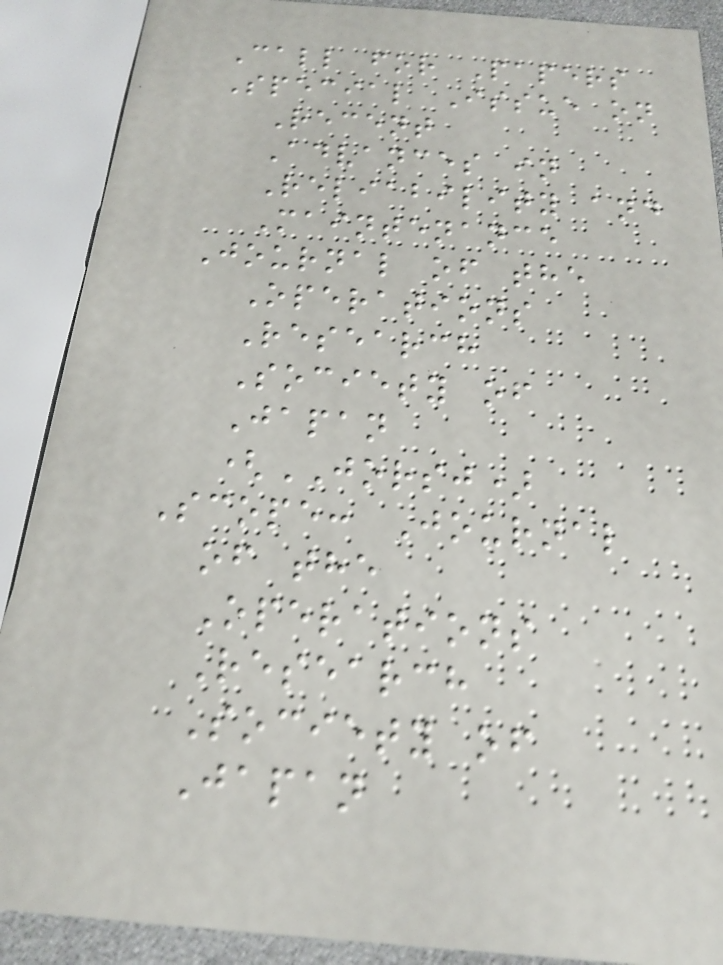Call for Papers
Special Issue on
Recent
Advances in
Reliability and
Maintenance
Journal of the
Operations
Research
Society of
Japan
(JORSJ)
Scope: Journal
of the
Operations
Research
Society of
Japan
